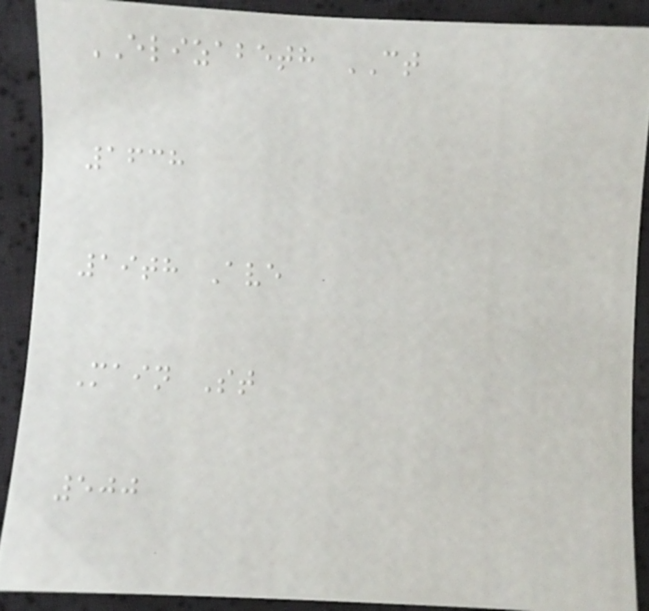ELIZABETH CT
1638
19th Ave
Main St
500
